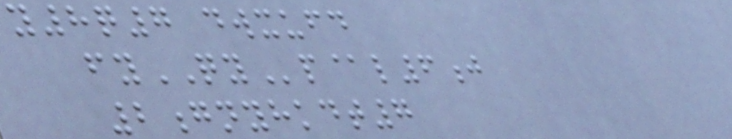y8q7 dwxufd
fyQYp@l6j
2gnyhkdt7
